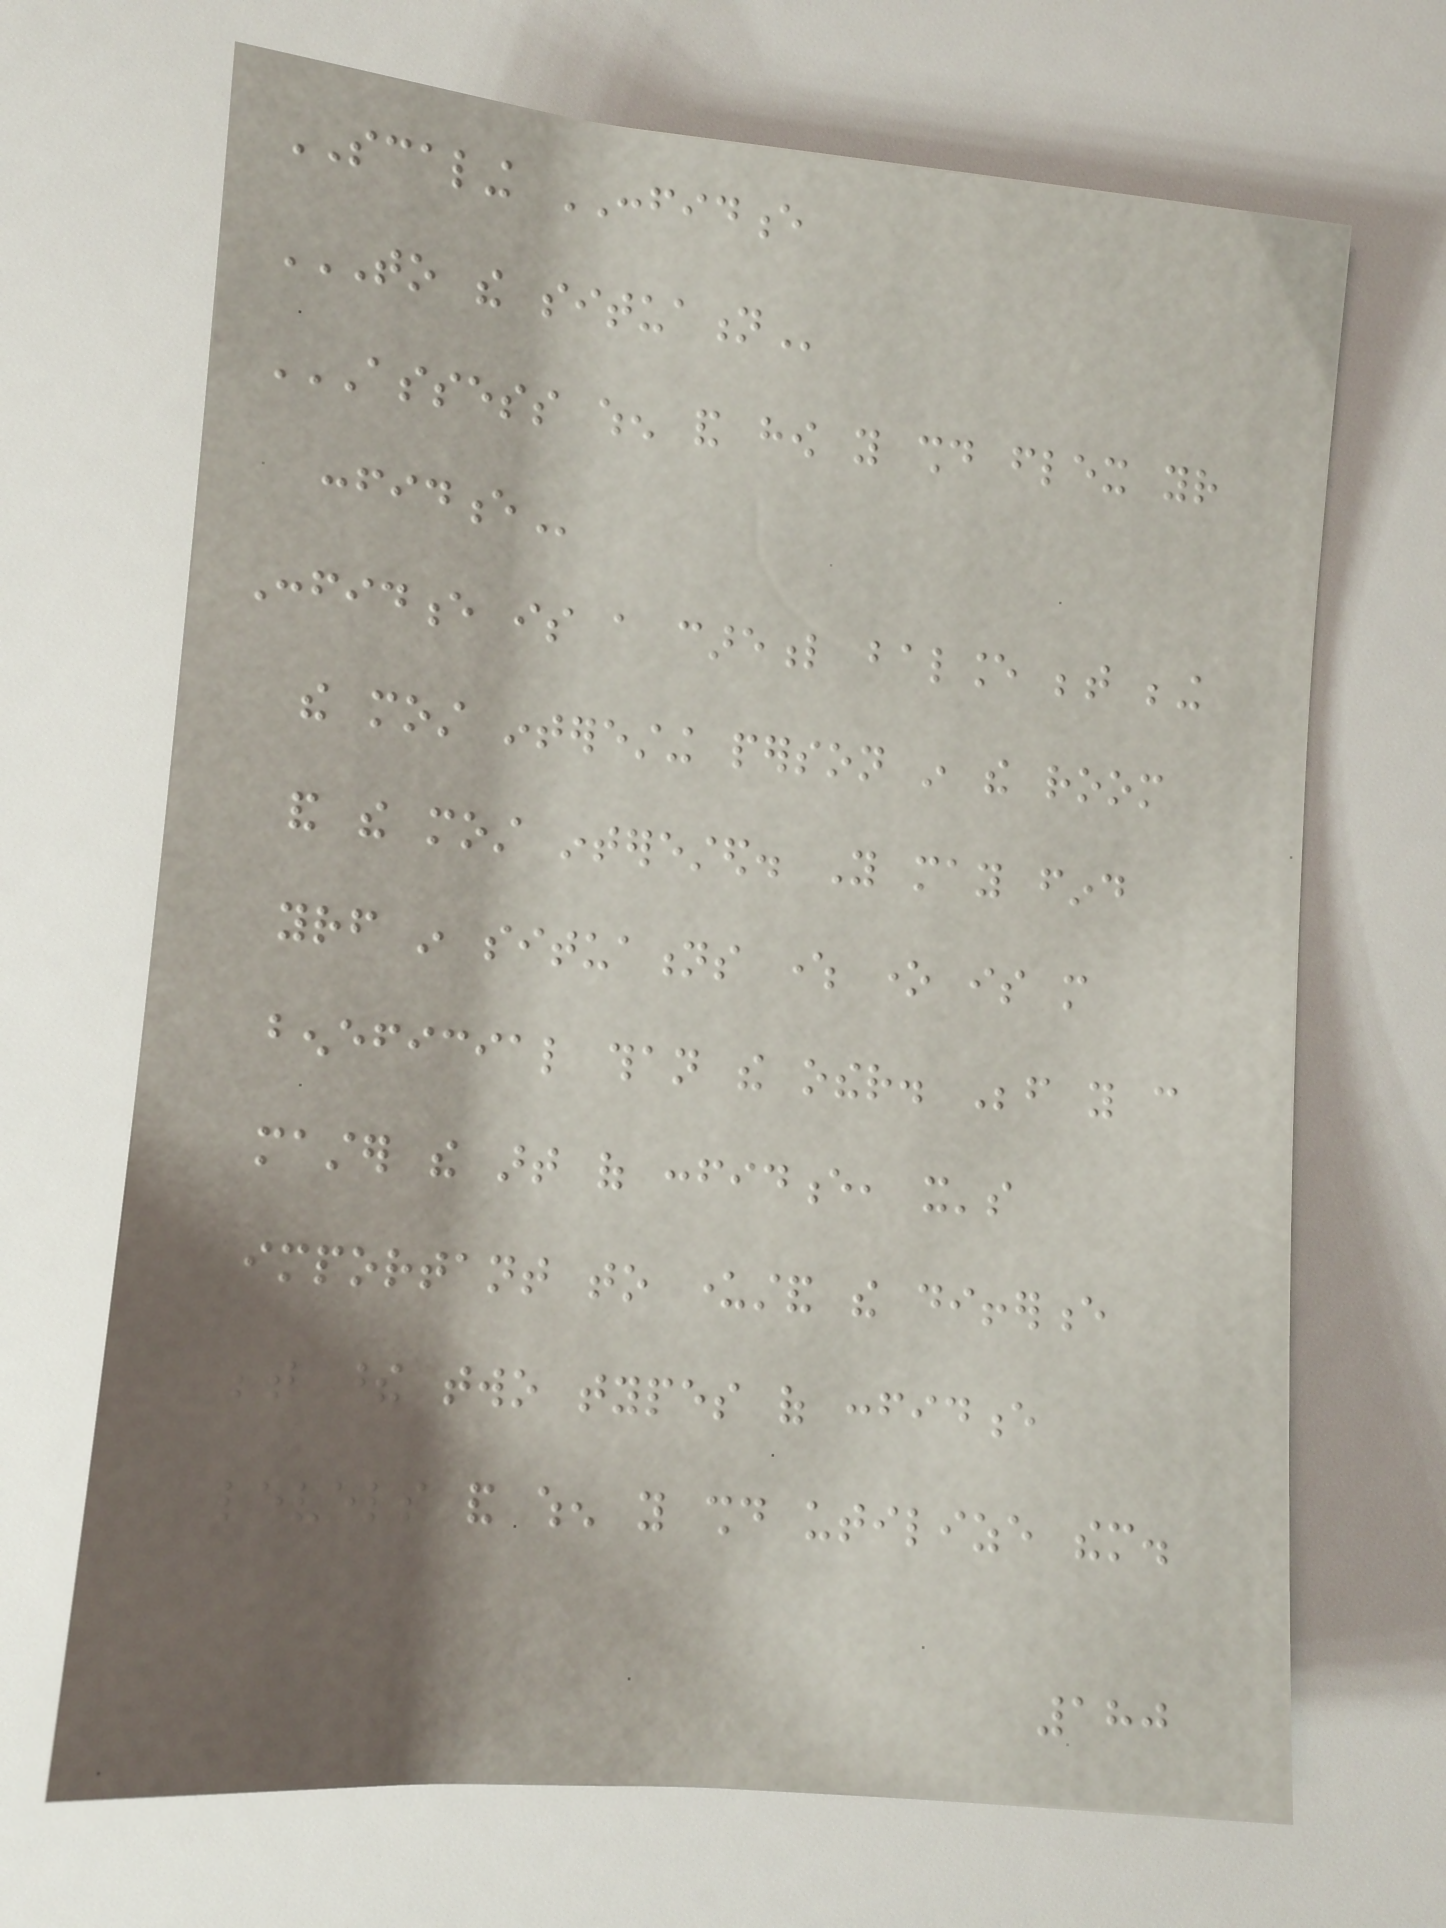SCALING CONFIDENCE
TO THE SITUATION
ASSESS WHEN AND HOW YOU SHOULD FLEX YOUR
CONFIDENCE
Confidence is a careful balance between being
the most interesting person in the room
and the most interested. You may find
yourself in situations where one is more
beneficial than the other. Before you can
master the art of confidence, it's
important to understand the difference
between these two types of confidence
levels and when you should utilize them.
180
